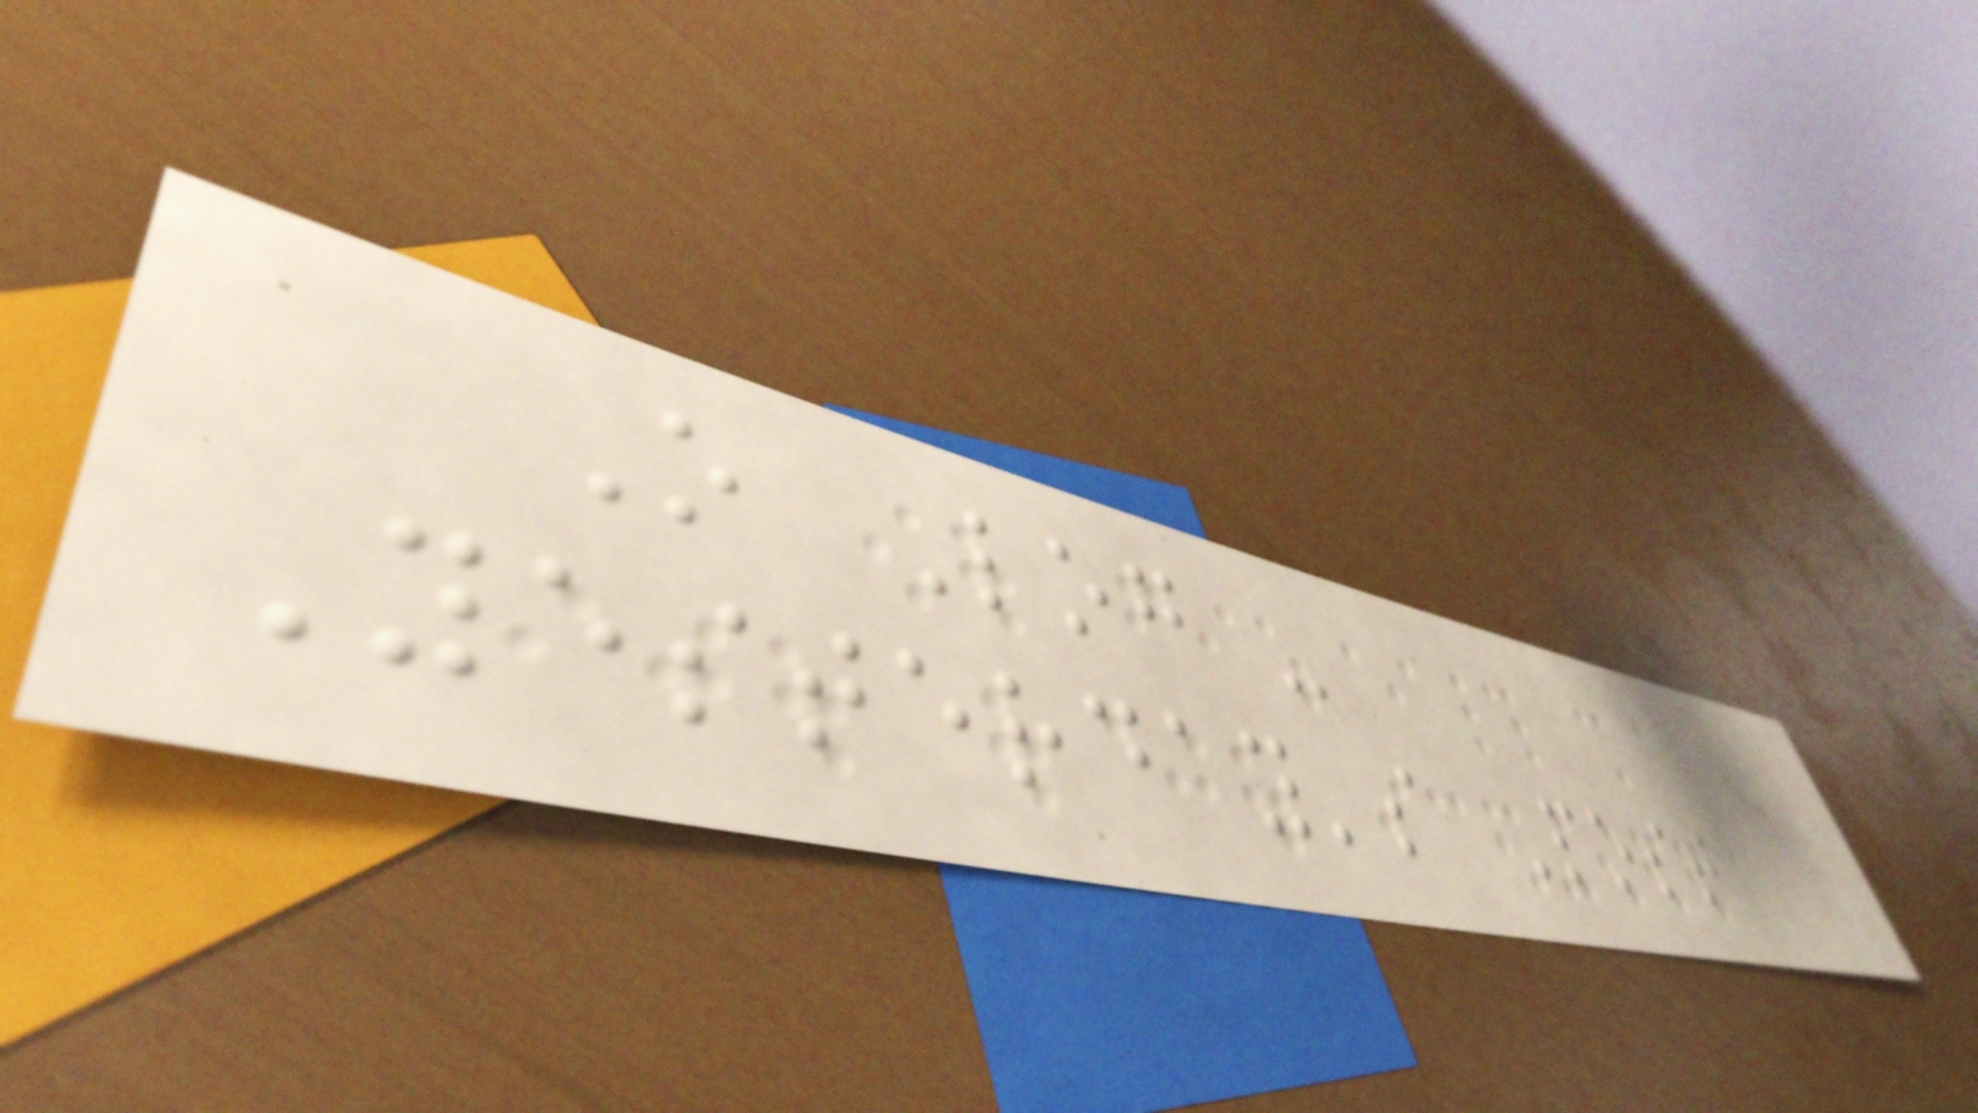O Log -
Yesterday's Post
